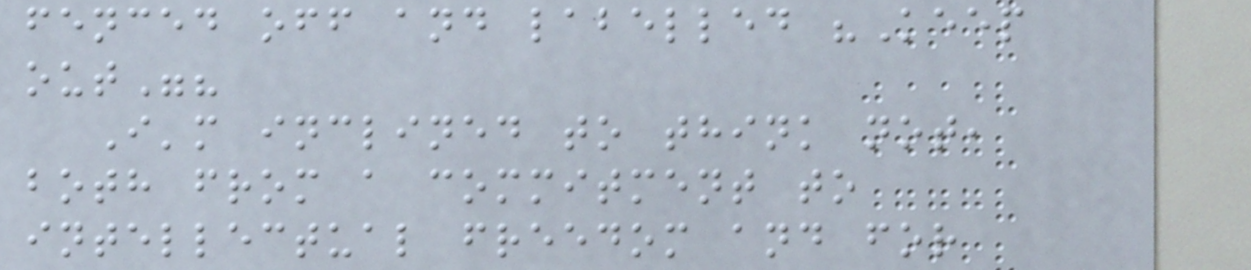fenced off and labelled "Keep
out"?
I'm inclined to think not,
both from a commitment to
intellectual freedom and for
